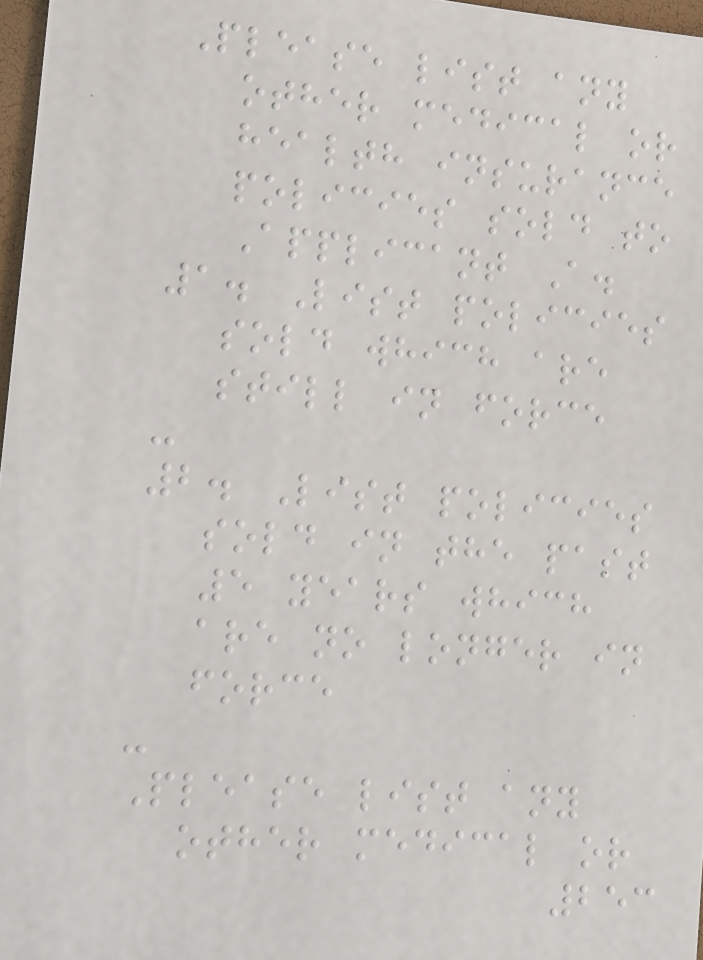Please list any
other medical or
health insurance
policies sold to
Applicant A.
1. List policies
sold which are
still in force
-
2. List policies
sold in the past
5 years which
are no longer in
force
-
Please list any
other medical or
253
